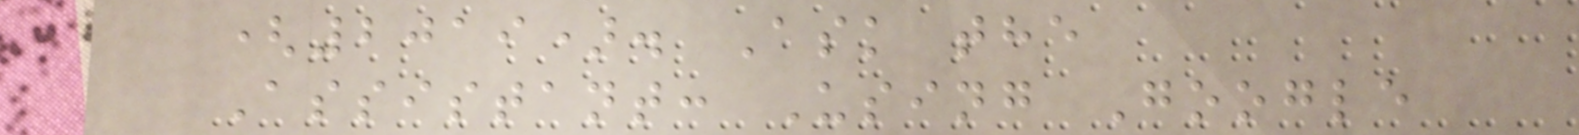(2019). Ask the
Assistant: Using Google
